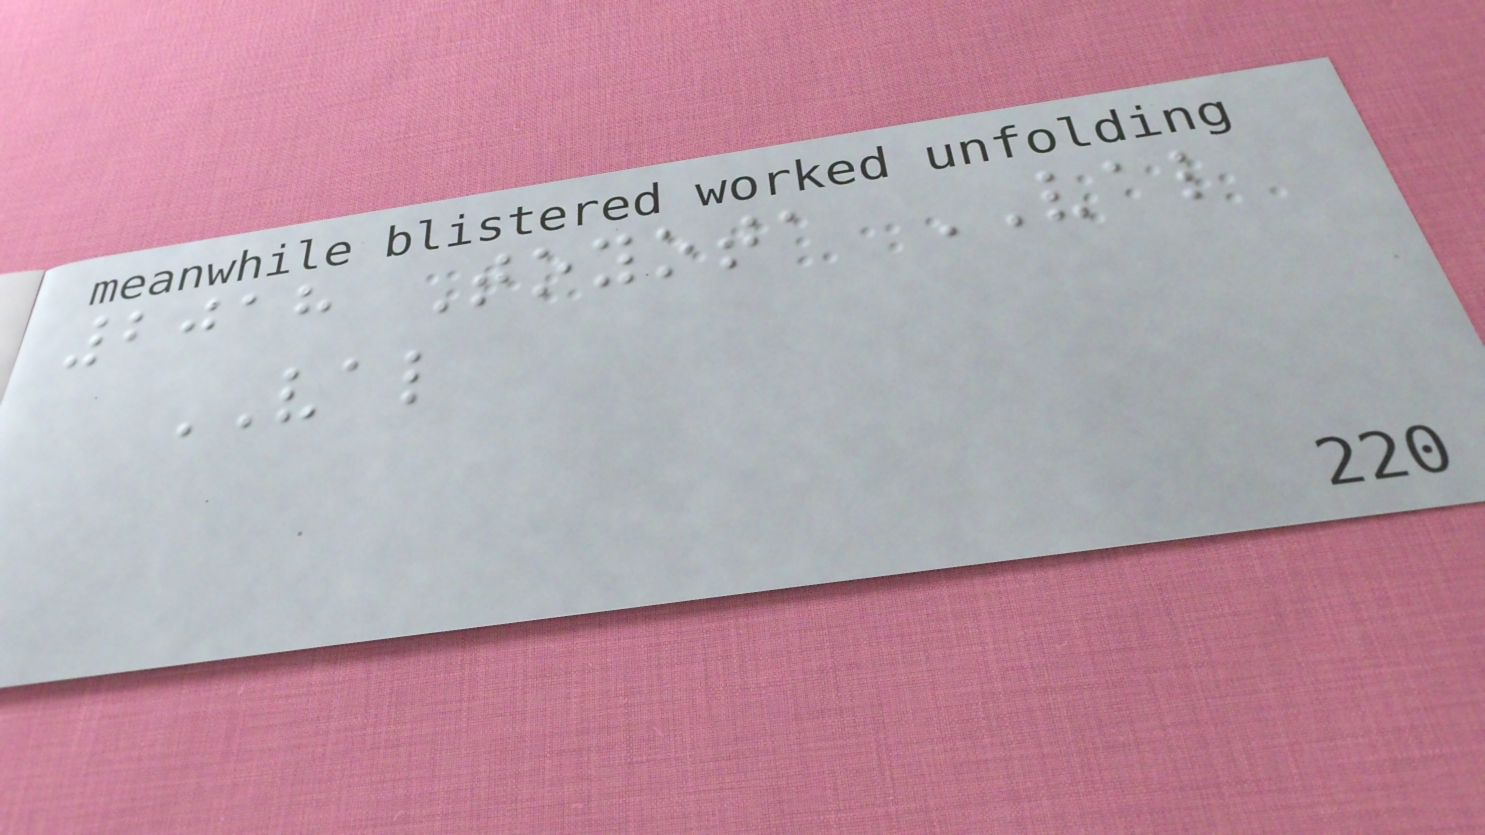2018 Toyota VAL
VAL
